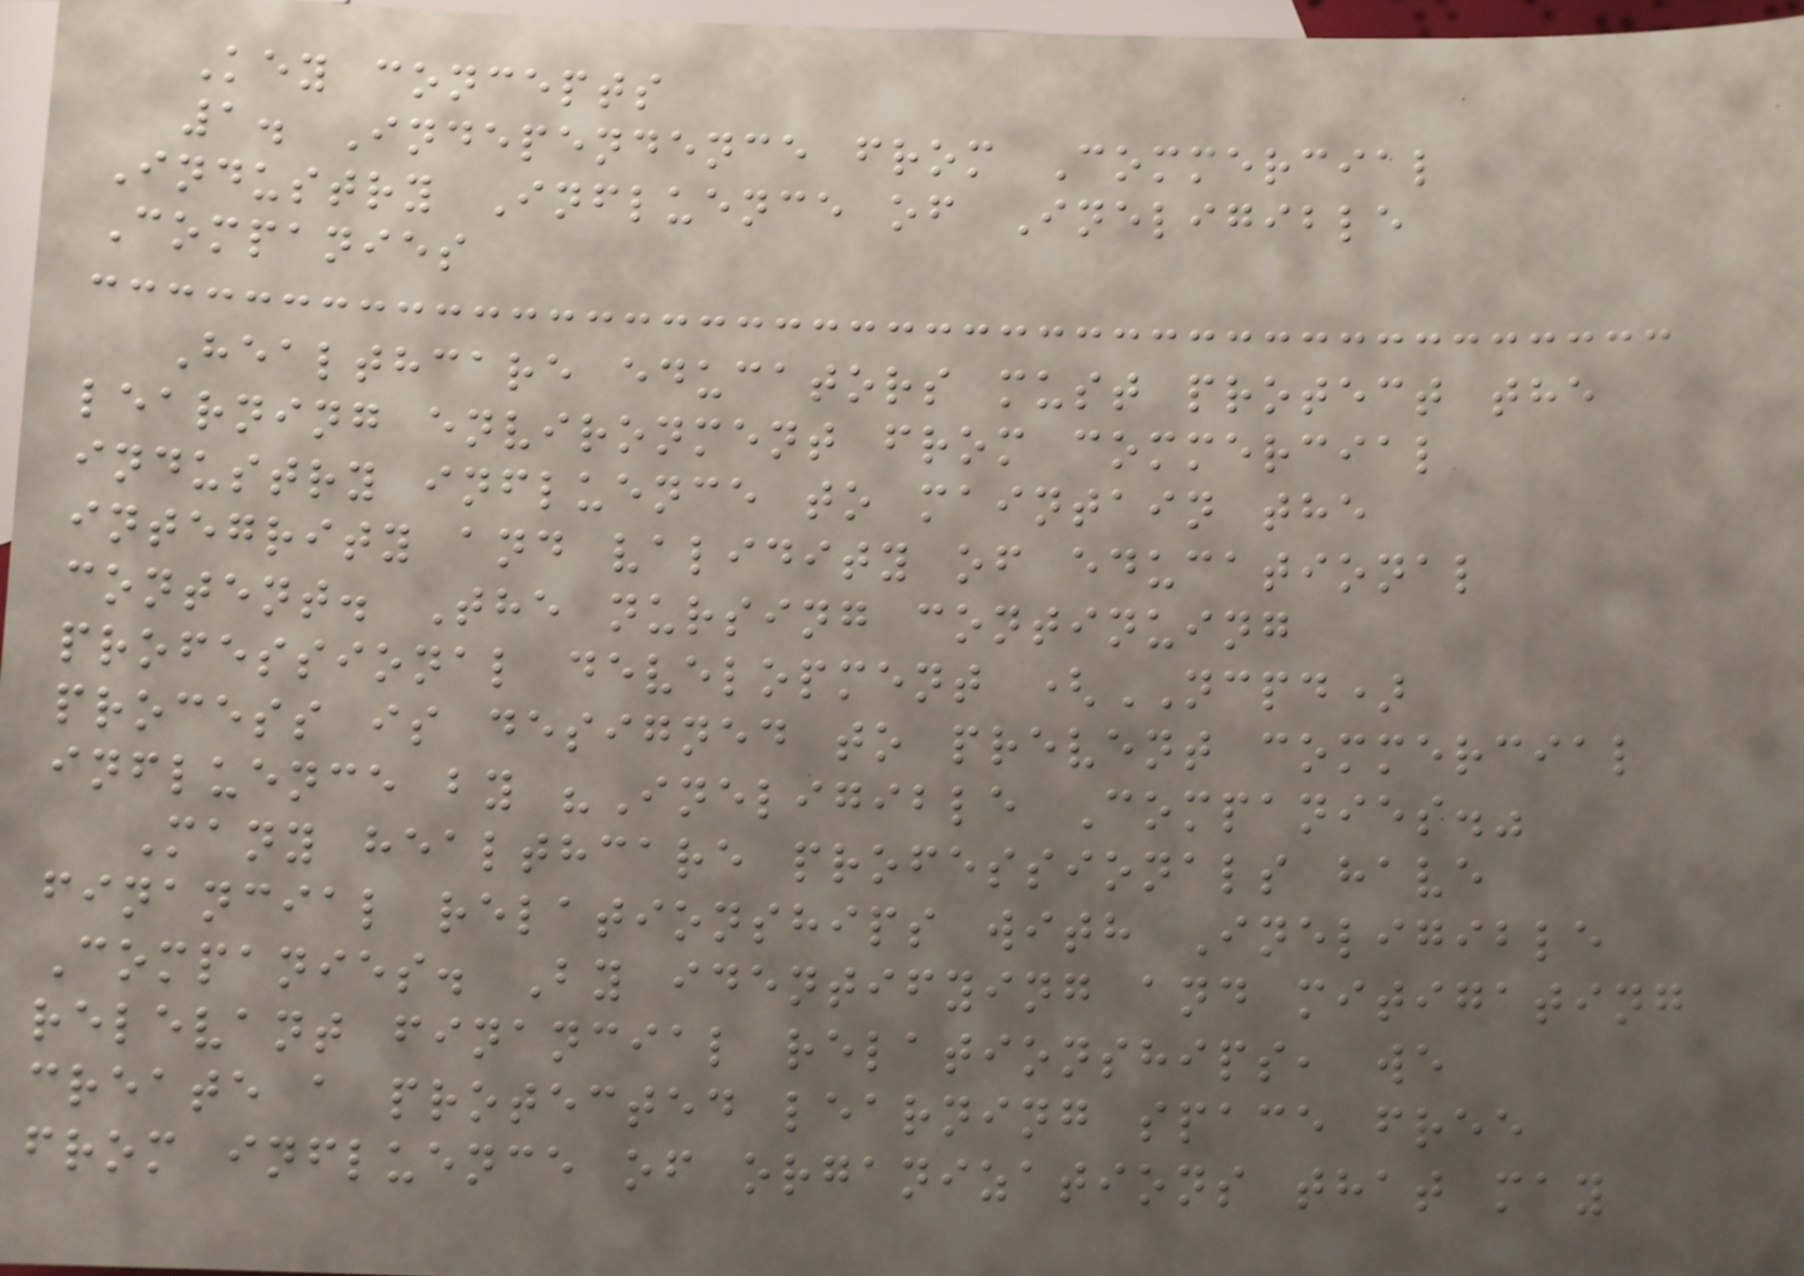Key concepts
1. Independence from Commercial
Industry Influence of Ineligible
Companies
Healthcare educators must protect the
learning environment from commercial
industry influence to maintain the
integrity and validity of educational
content. The nursing continuing
professional development (NCPD)
process is designed to prevent commercial
influence by "Ineligible Companies."
Many healthcare professionals have
financial relationships with Ineligible
Companies. By identifying and mitigating
relevant financial relationships, we
create a protected learning space free
from influence of organizations that may
